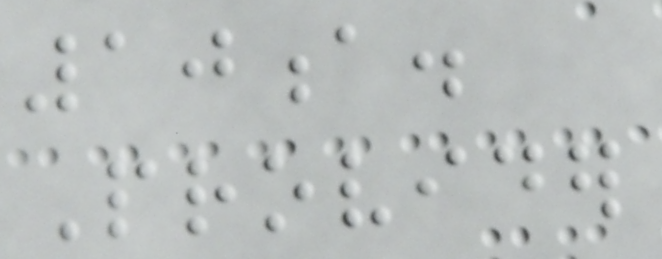10a.
Provider
